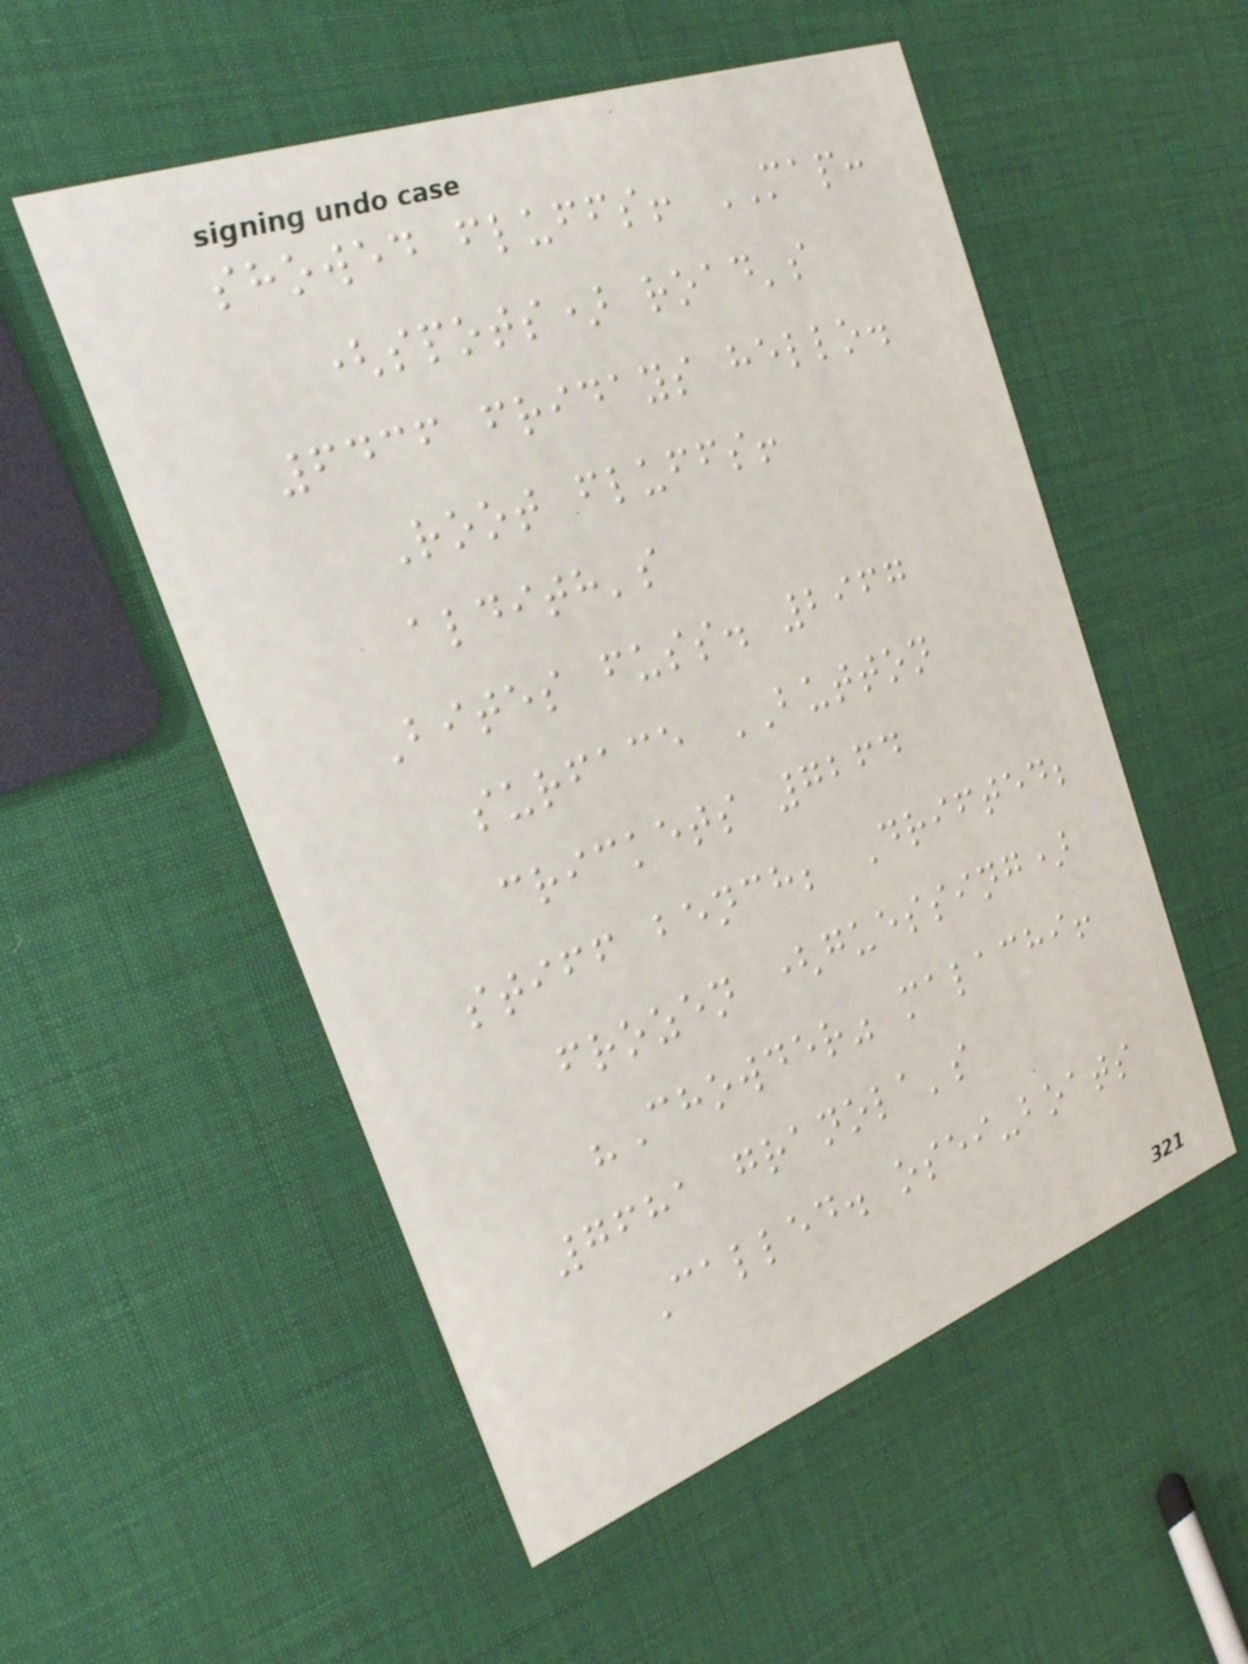showed fluffs! MAP:
(spots) road's
6436 fridays hello.
Root fluffs!
aldith's
Bites fuss. 2967
surface BUTTON
crickets 7264
stiff bench; Drifted;
frozen (guessing)
"Chowder" malachi!
7681 granola's
Called. osei-boats
